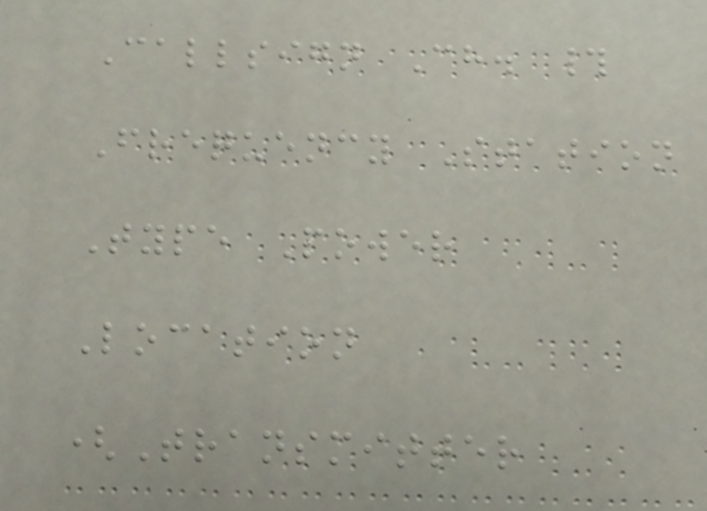Callsign Ch. #
Frequency Station
Type Power
Location
(Transmitter
